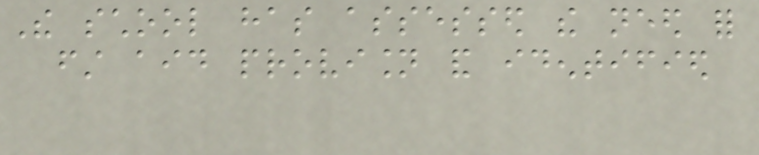The school has assessed the need for
first aid provision and identified
